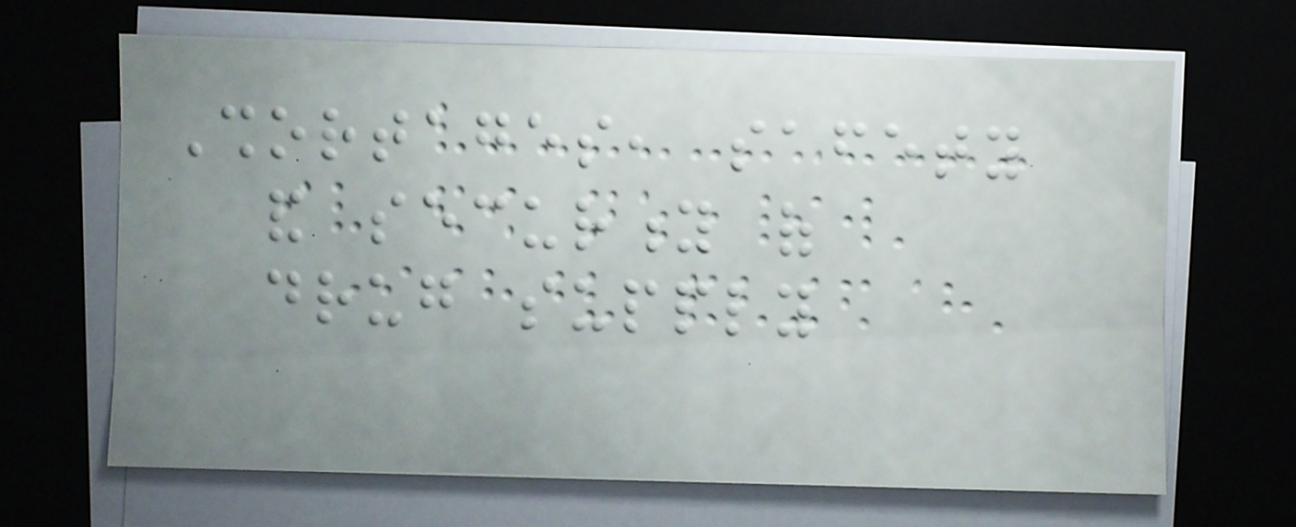Shortages, safety
and security of
drug supply
